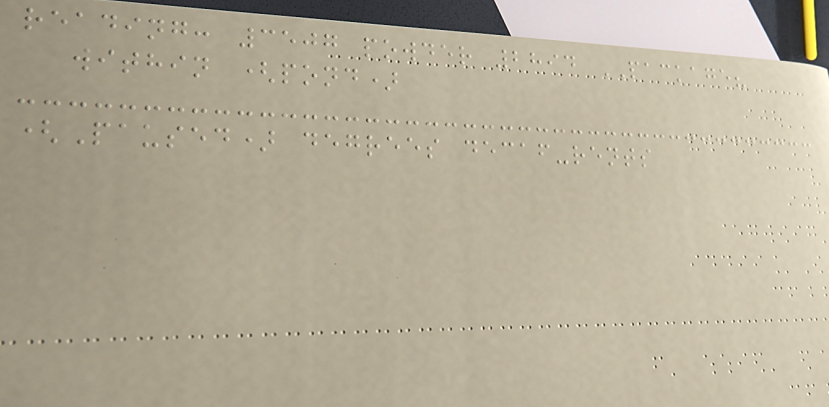reading: 3507 powder 2894 PACKAGE?
within (pond)
(Paused) degrees decaf-rents
